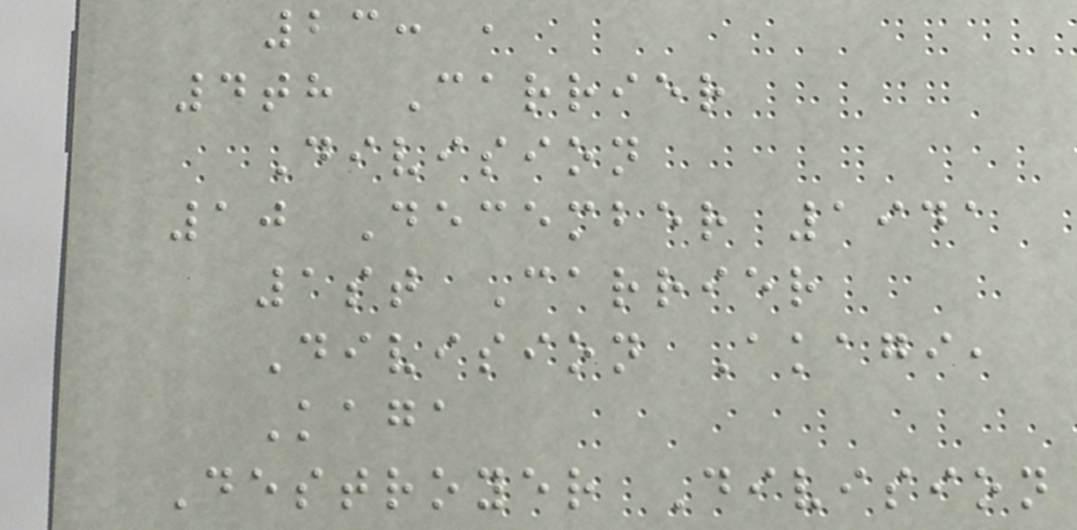23: ,
4th Carrier
Division
10 December 1941
1st Carrier
Division Akagi,
Kaga
Destroyer Division
